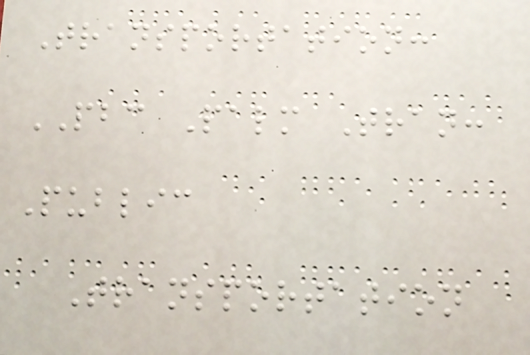Transportation:
PBC Palm Tran:
Public
Transportation
